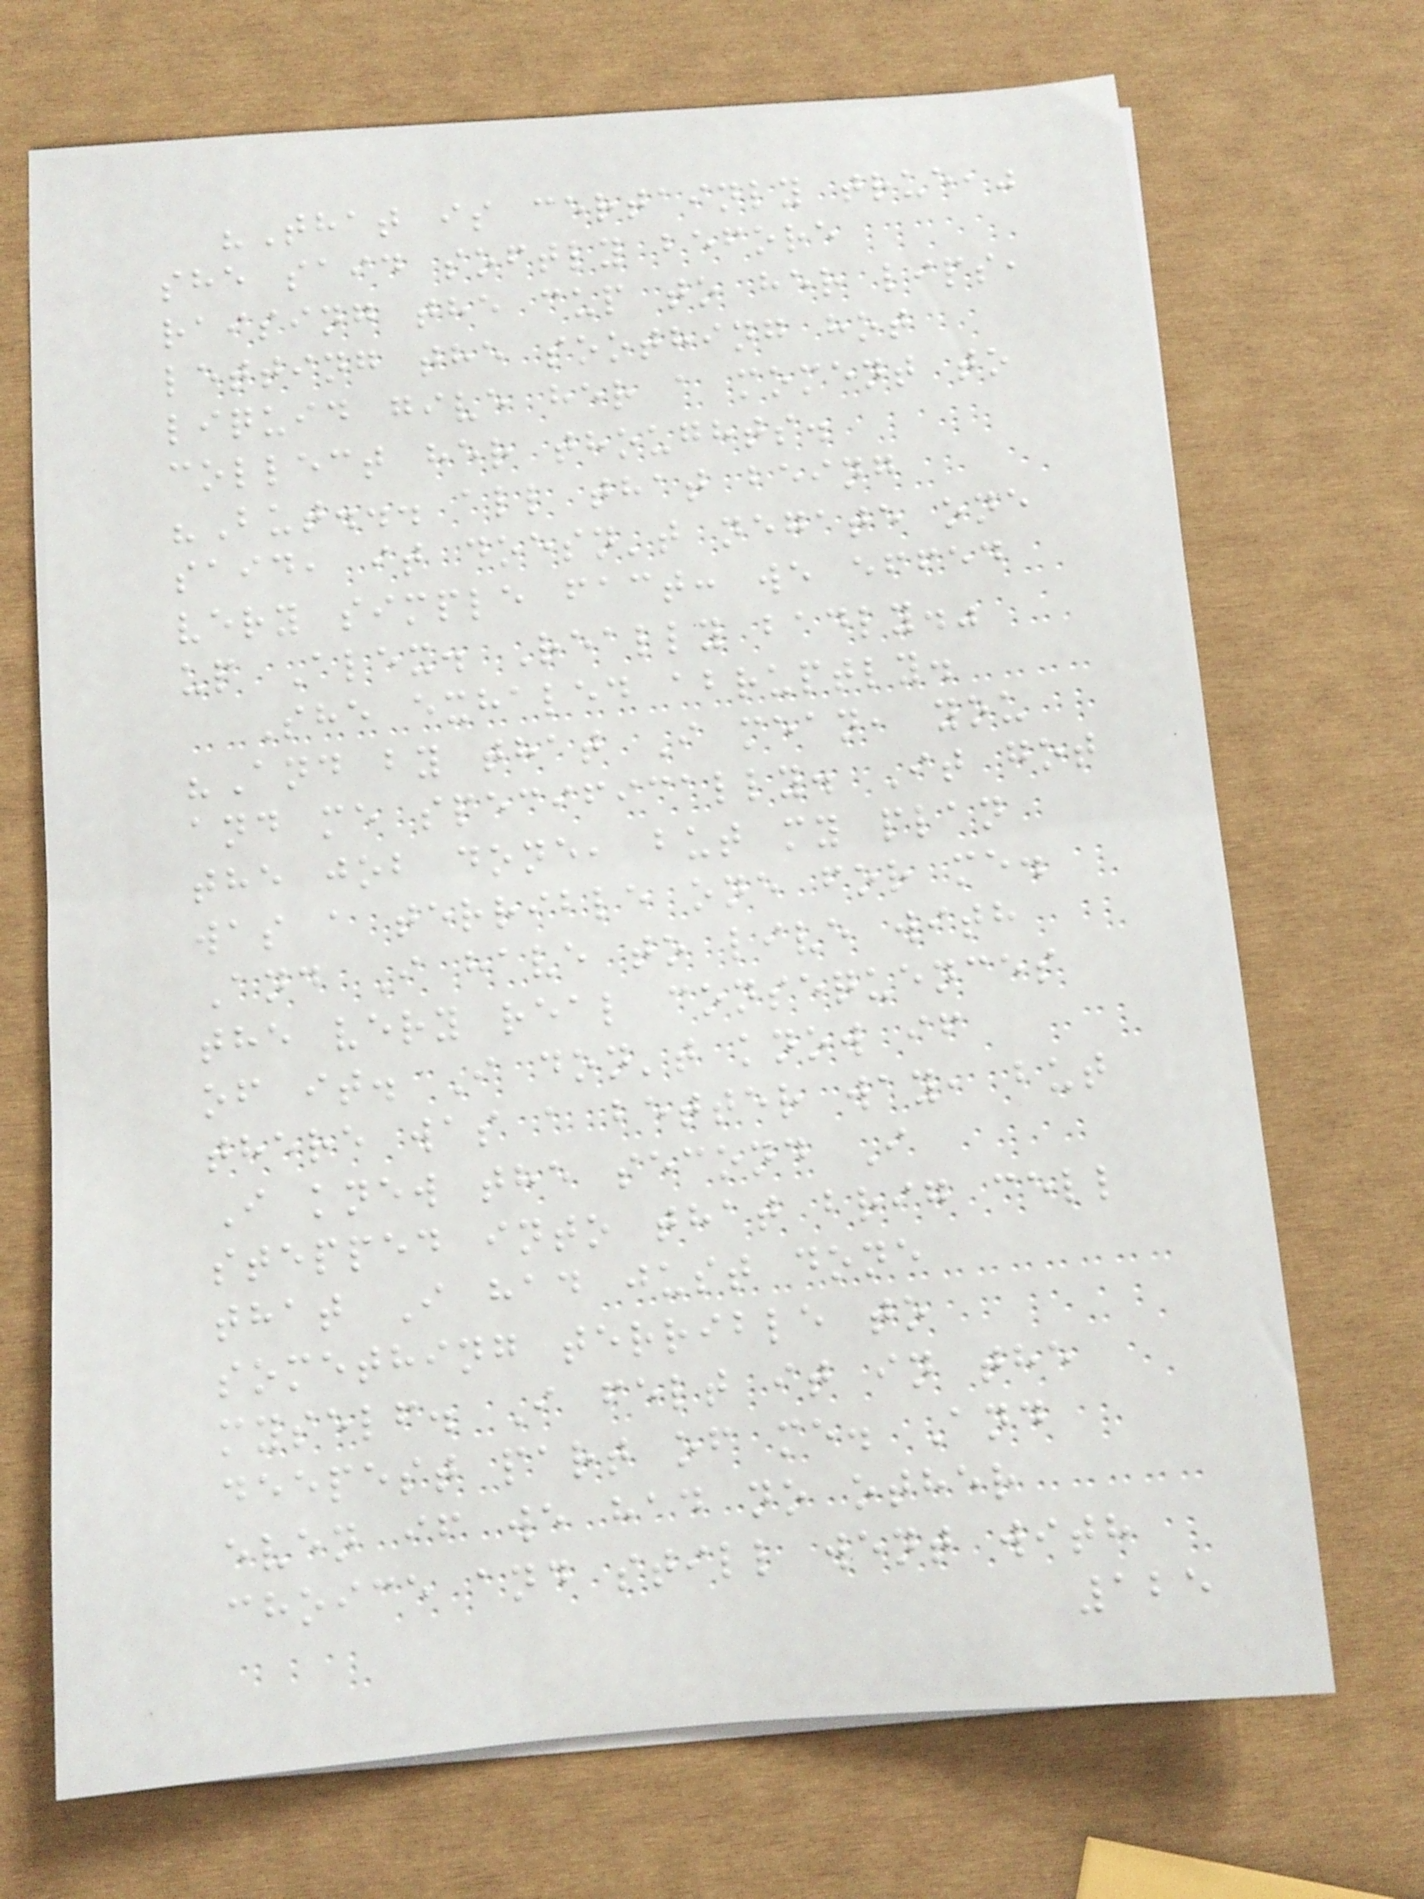"That is certainly true,"
she said softly before
raising the cup to her lips,
letting the soothing hot
liquid give her a moment to
collect her thoughts.
"But... all that being
said, it doesn't negate one
very simple fact: we effed
up Alex. Really badly."
She exhaled abruptly.
"And by that I mean, you
and me specifically. It got
the job done, but my plan
was a terrible one for me.
And I have to live with
the very real consequences
of it. I don't know if
there was a better way, but
I knew the second I
stepped into that brig cell
that I had just done
something terrible to
myself. I felt it in the
deepest part of me. And
even if we had no other
choice and still went with
125
